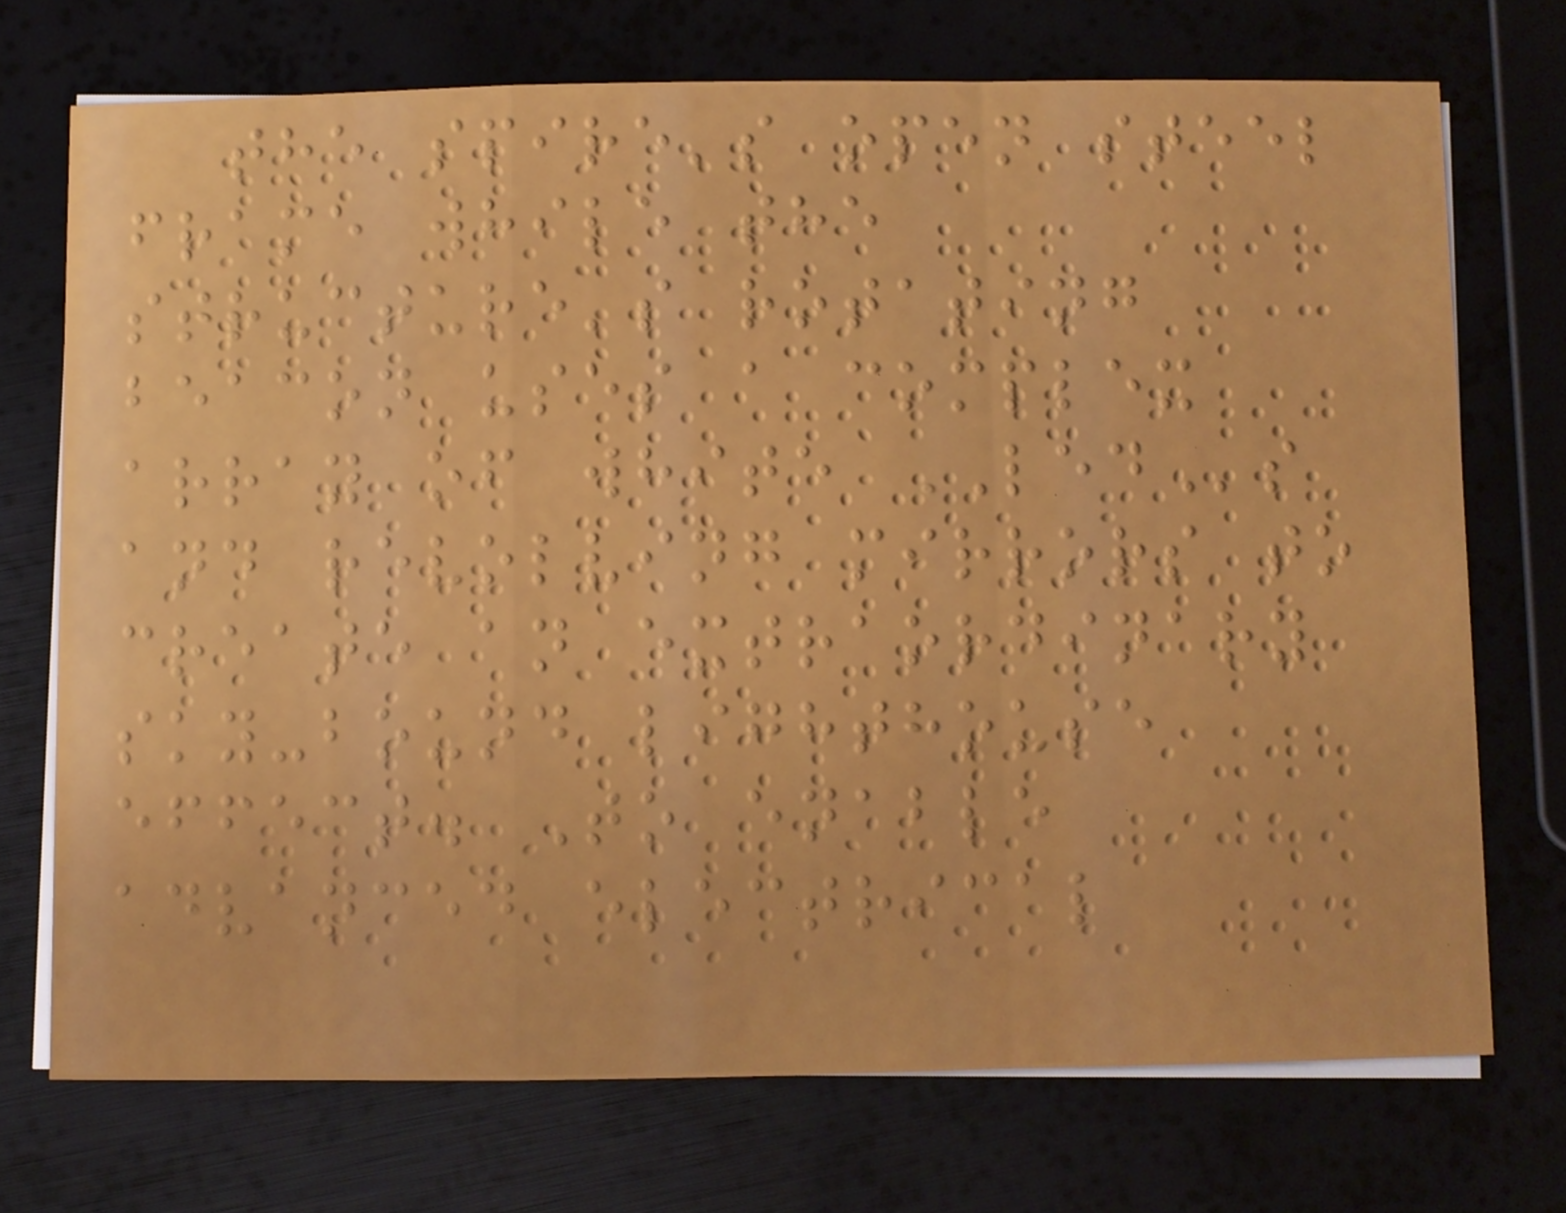the spire's open steel
frame while the
structure's rotating
beacon uses a complex
array of white LEDs
and revolving mirrors to
create an extraordinary
sky-bound lighthouse
effect. To enable
advanced electrical
